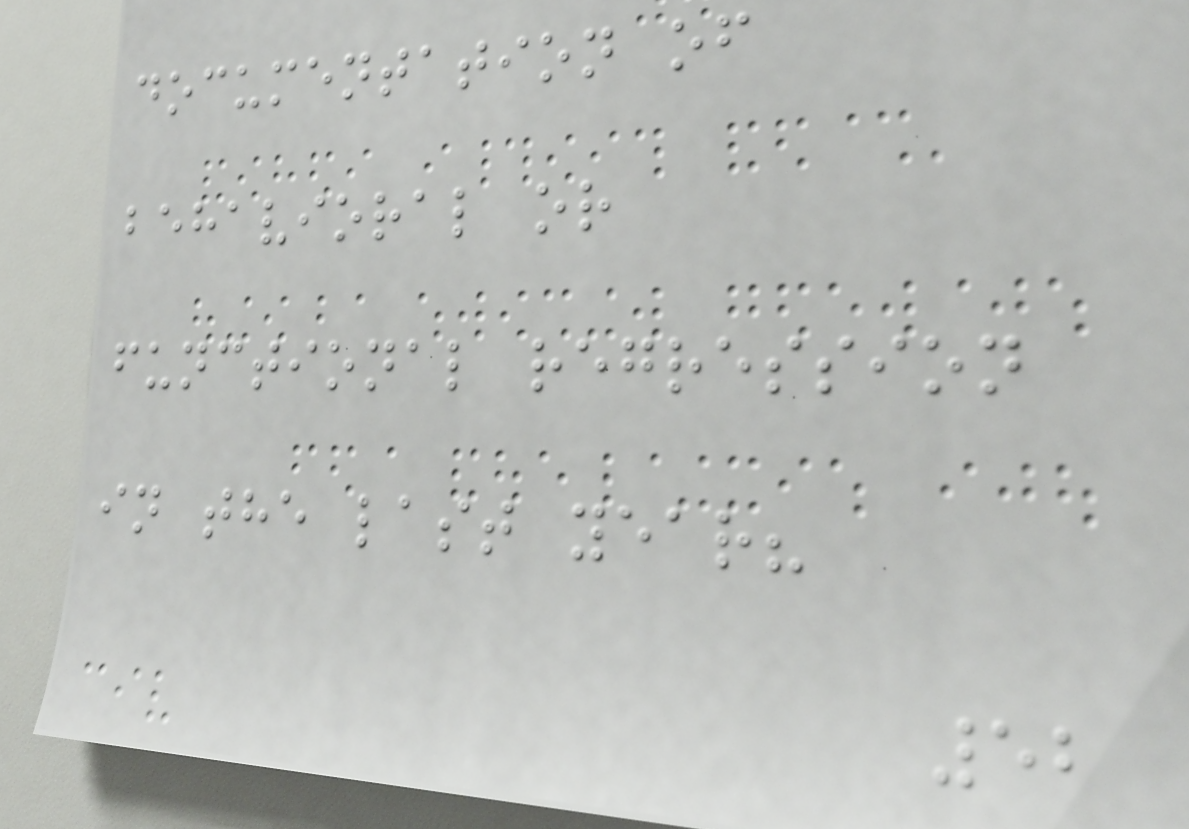documentation of
behavioral or
functional regression
in the last year?
52
